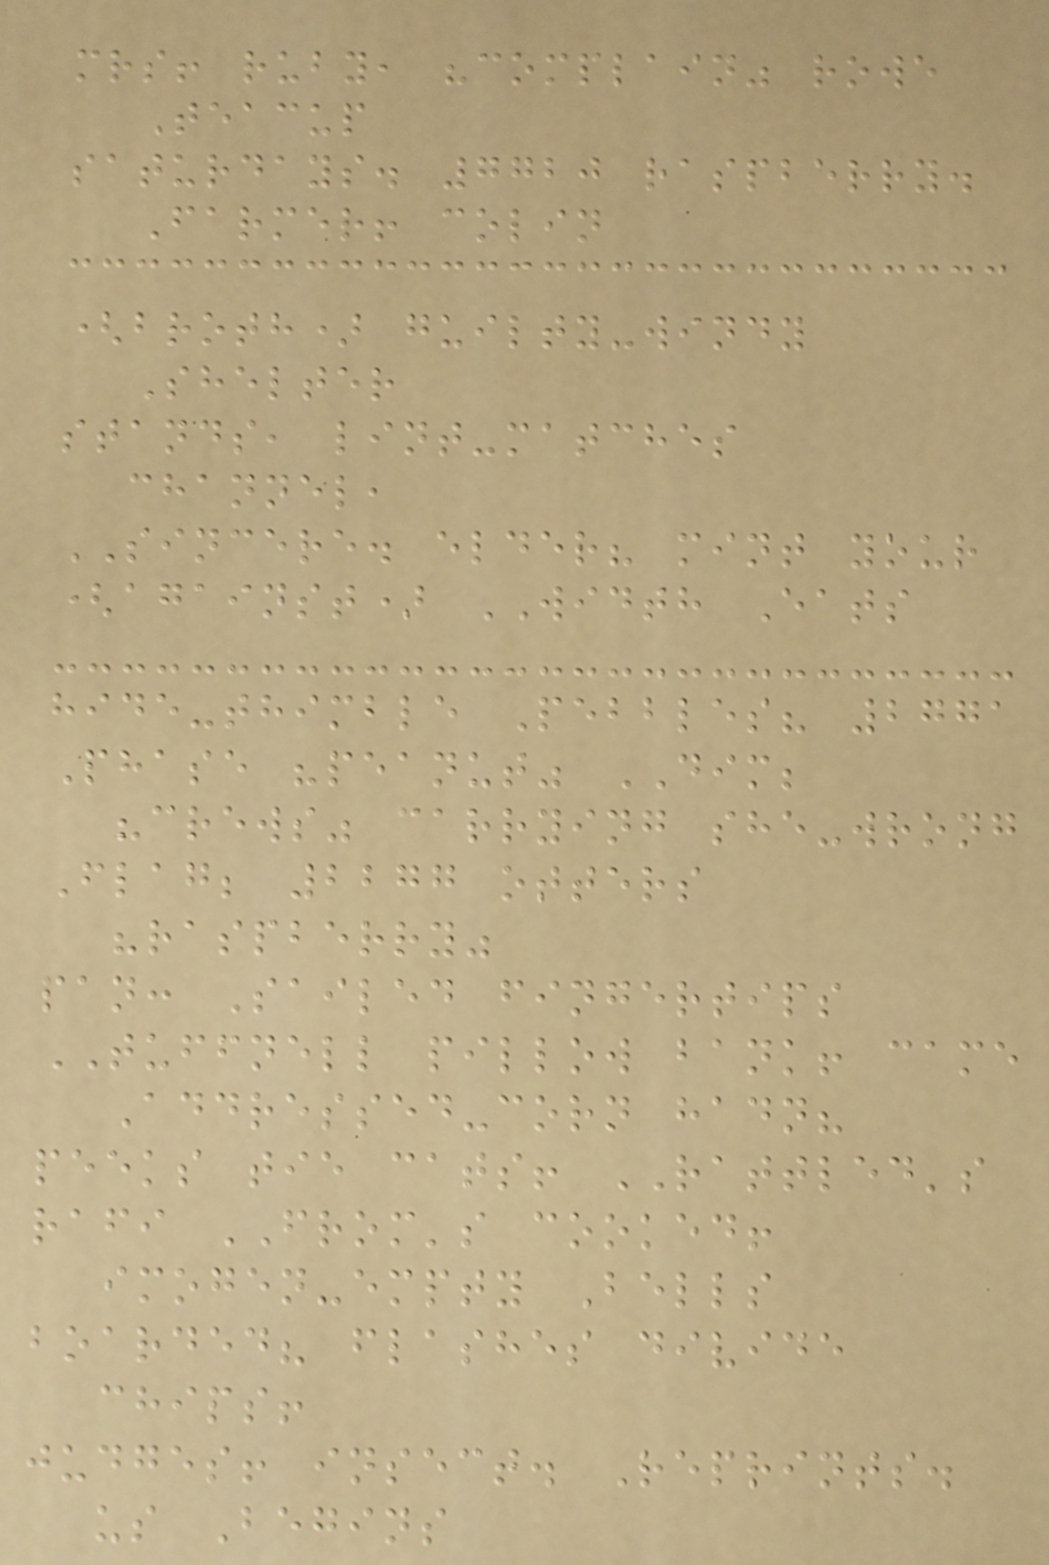mrs! ruby, "complain" rowe
Teacup
saturdays. 7720 raspberry.
Farmer! colin
(broth) guilty-windy
Shelter
stands, lint-matches
channel,
SINCERE. elder? mint your
(against) WIDTH Eats
hide-thimble Pebbles? 2771
Phase "peanut" DIM;
"crews" carrying she-wrong
Flag; 2277 otters
"raspberry"
pan: Sailed fingertips
TUFFNELL pillow bank! came
Addressed-corn hadn?
peeks tie cats! RATTLED's
rafi FROM's cooked!
imogen-empty Bells
boarded? flashes divide
chips!
judges! insect. Reprints.
us Begins
